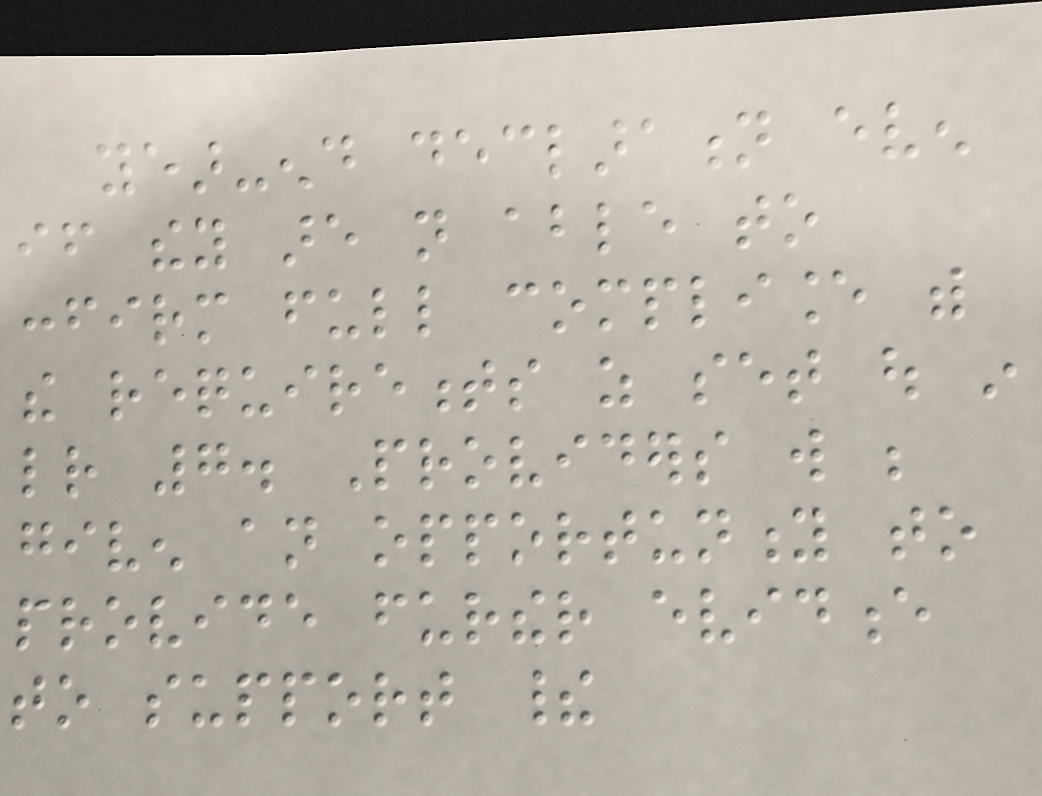year-end declaration even
if they are not able to
confirm full compliance with
the requirements as set out in
letter 7. Providers will be
given an opportunity to
provide further evidence
to support their
